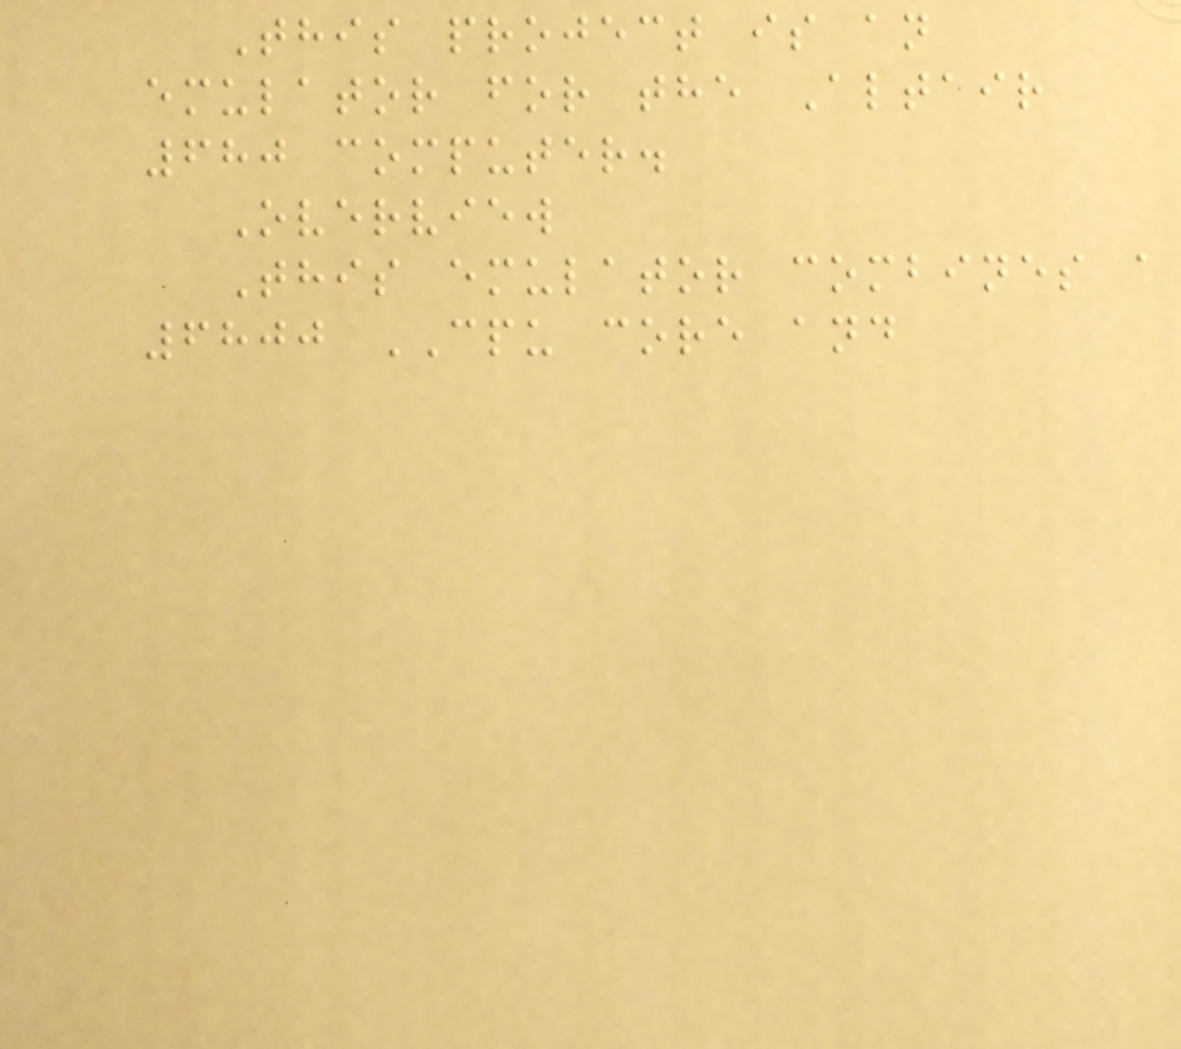This project is an
emulator for the Altair
680 computer.
Overview
This emulator combines a
6800 CPU core and
